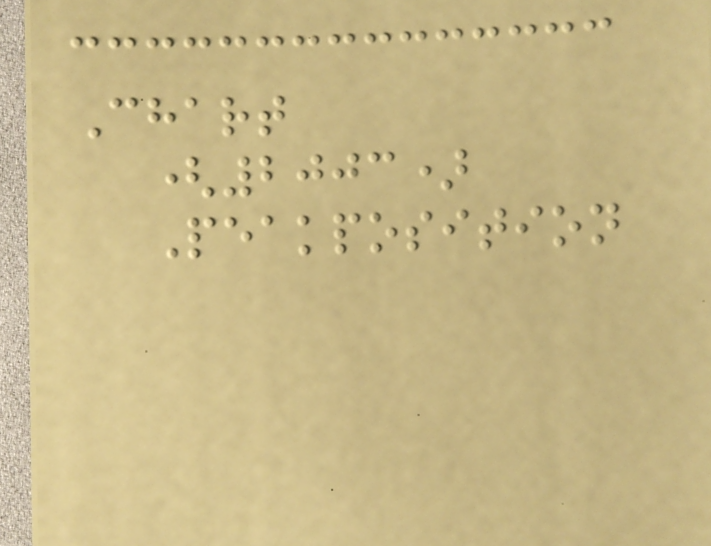Chart
(2003)
Peakposition
